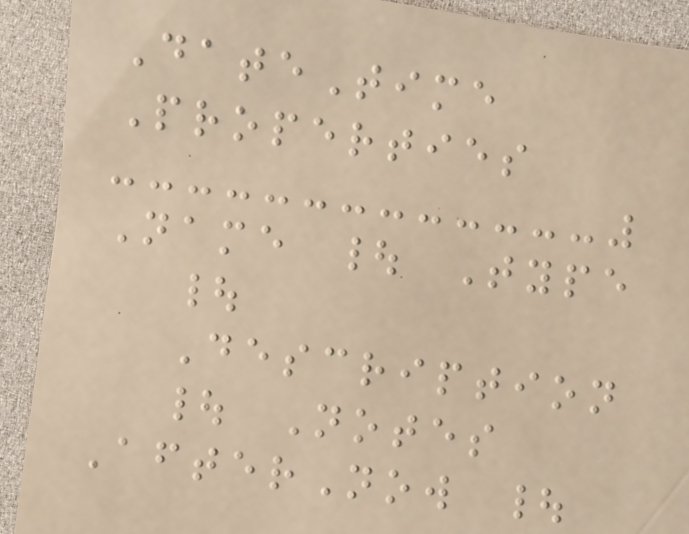DateTime
Properties
Name | Type
|
Description
| Notes
AfterNow |
